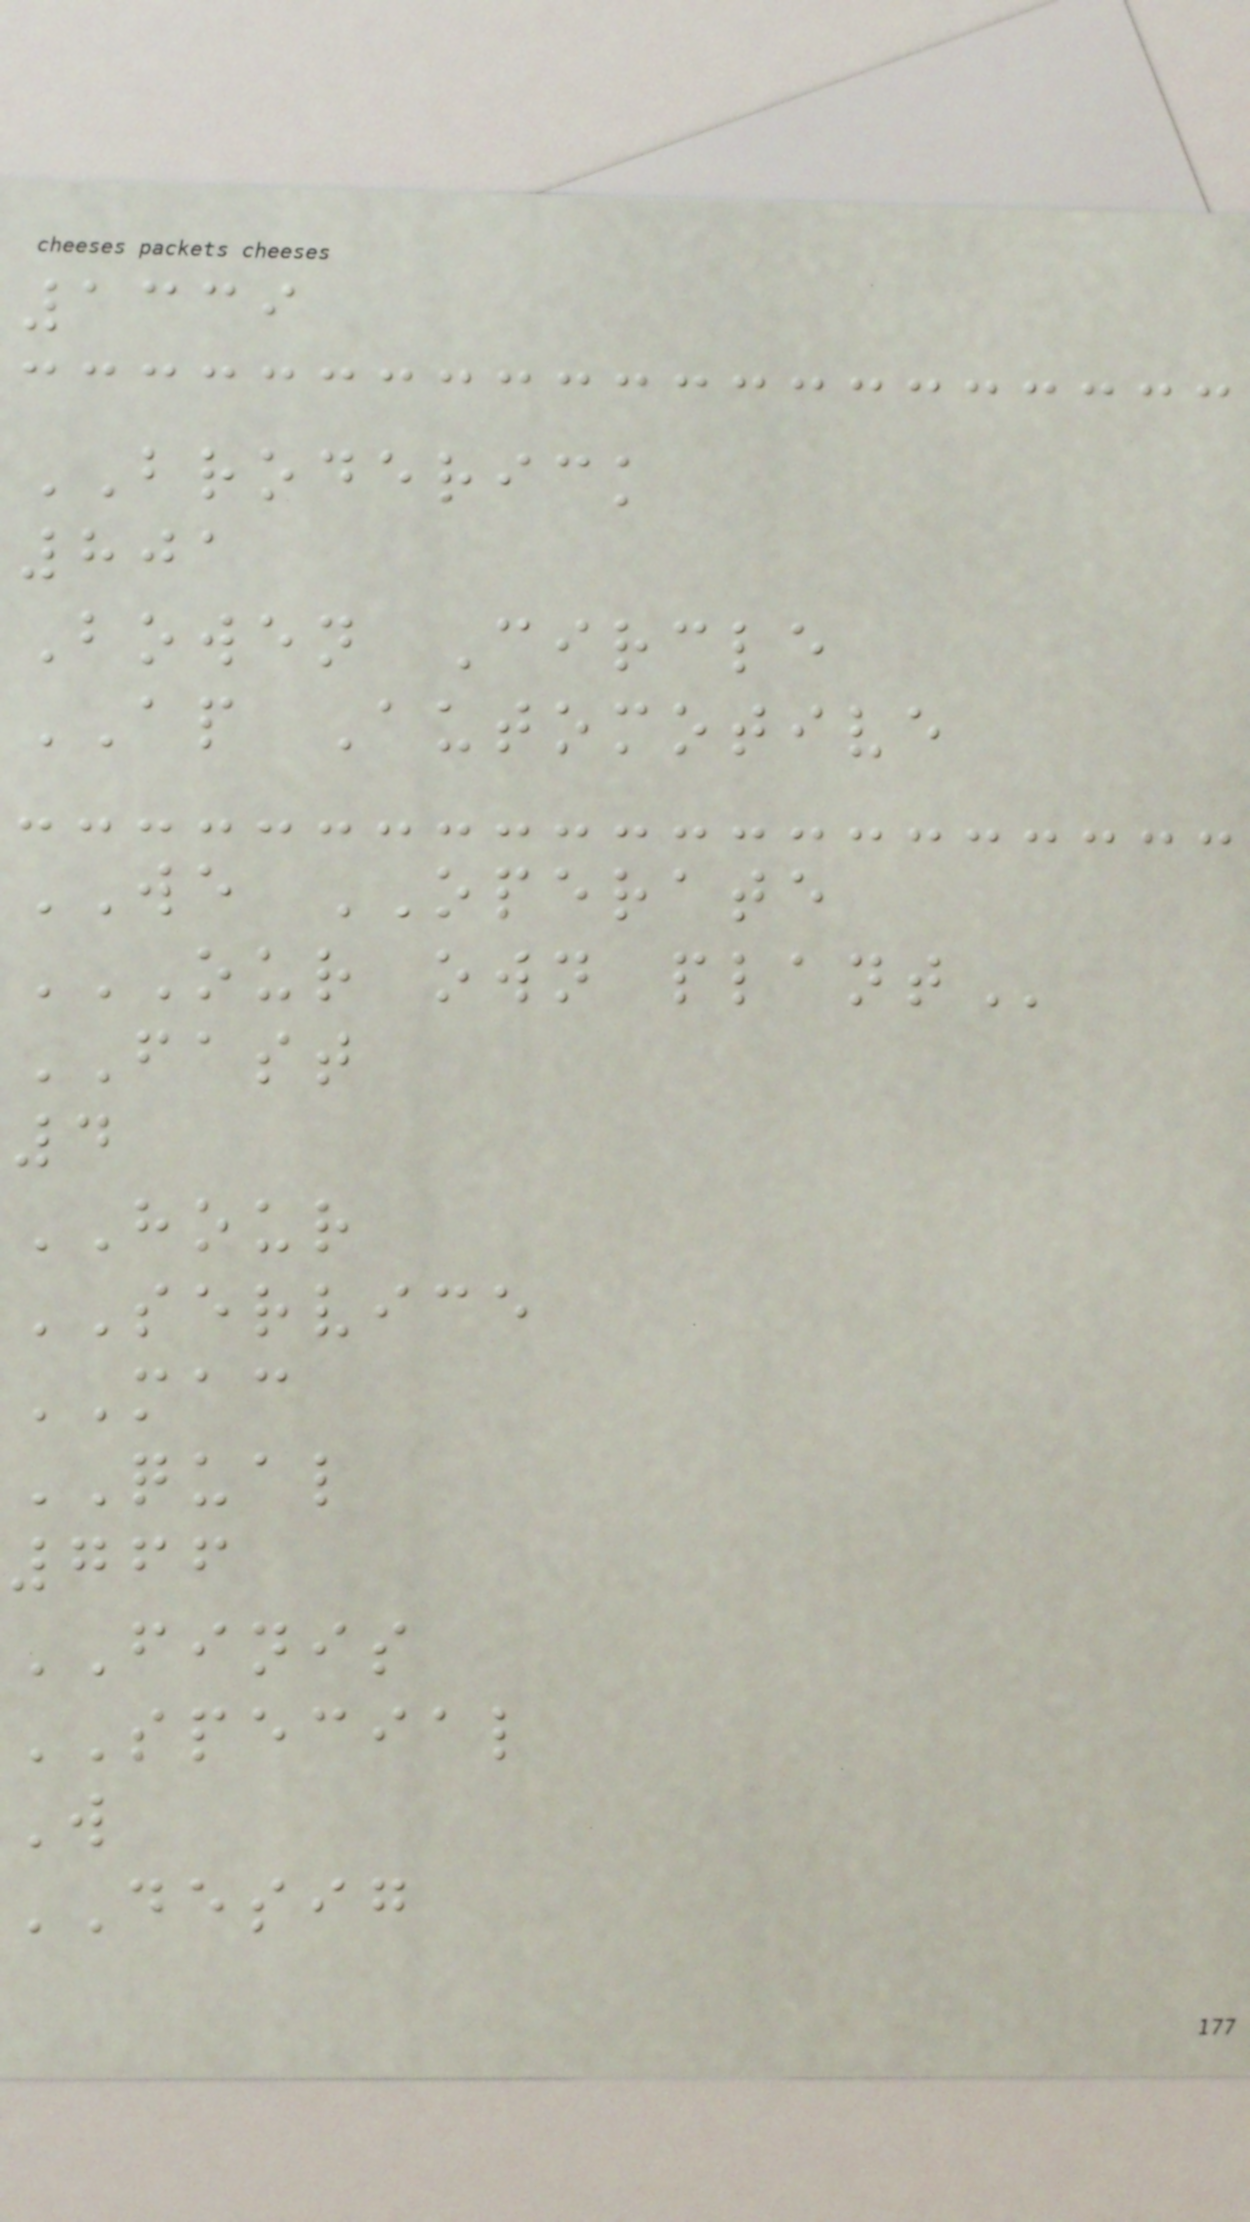1339
BRODERICK
801
Bowen Circle
AP Automotive
WE OPERATE
OUR OWN PLANT
FAST
4
HOUR
SERVICE
MAC
QUAL
766
FINIS
SPECIAL
W
DESIG
